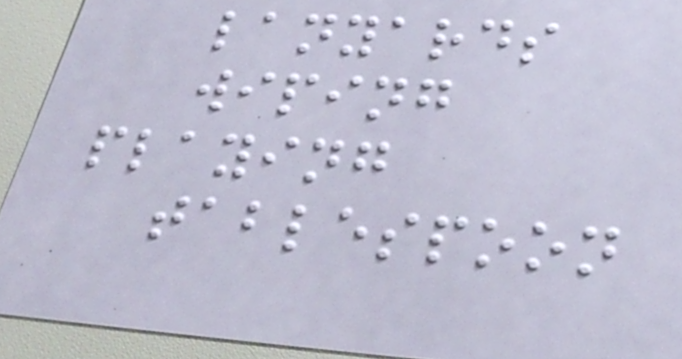lanyards
wiping
playing
tablespoon
